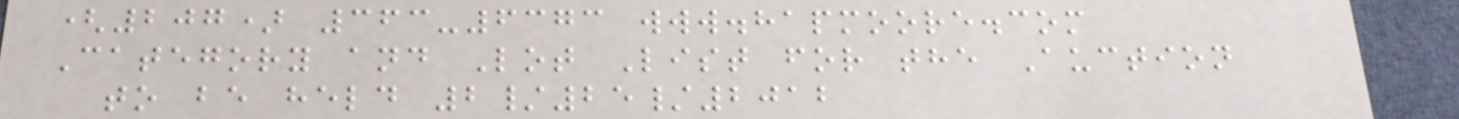(207) 363-6373 www.hapmoore.com
Category and Lot List for the Auction
to be held 2/25/2012
